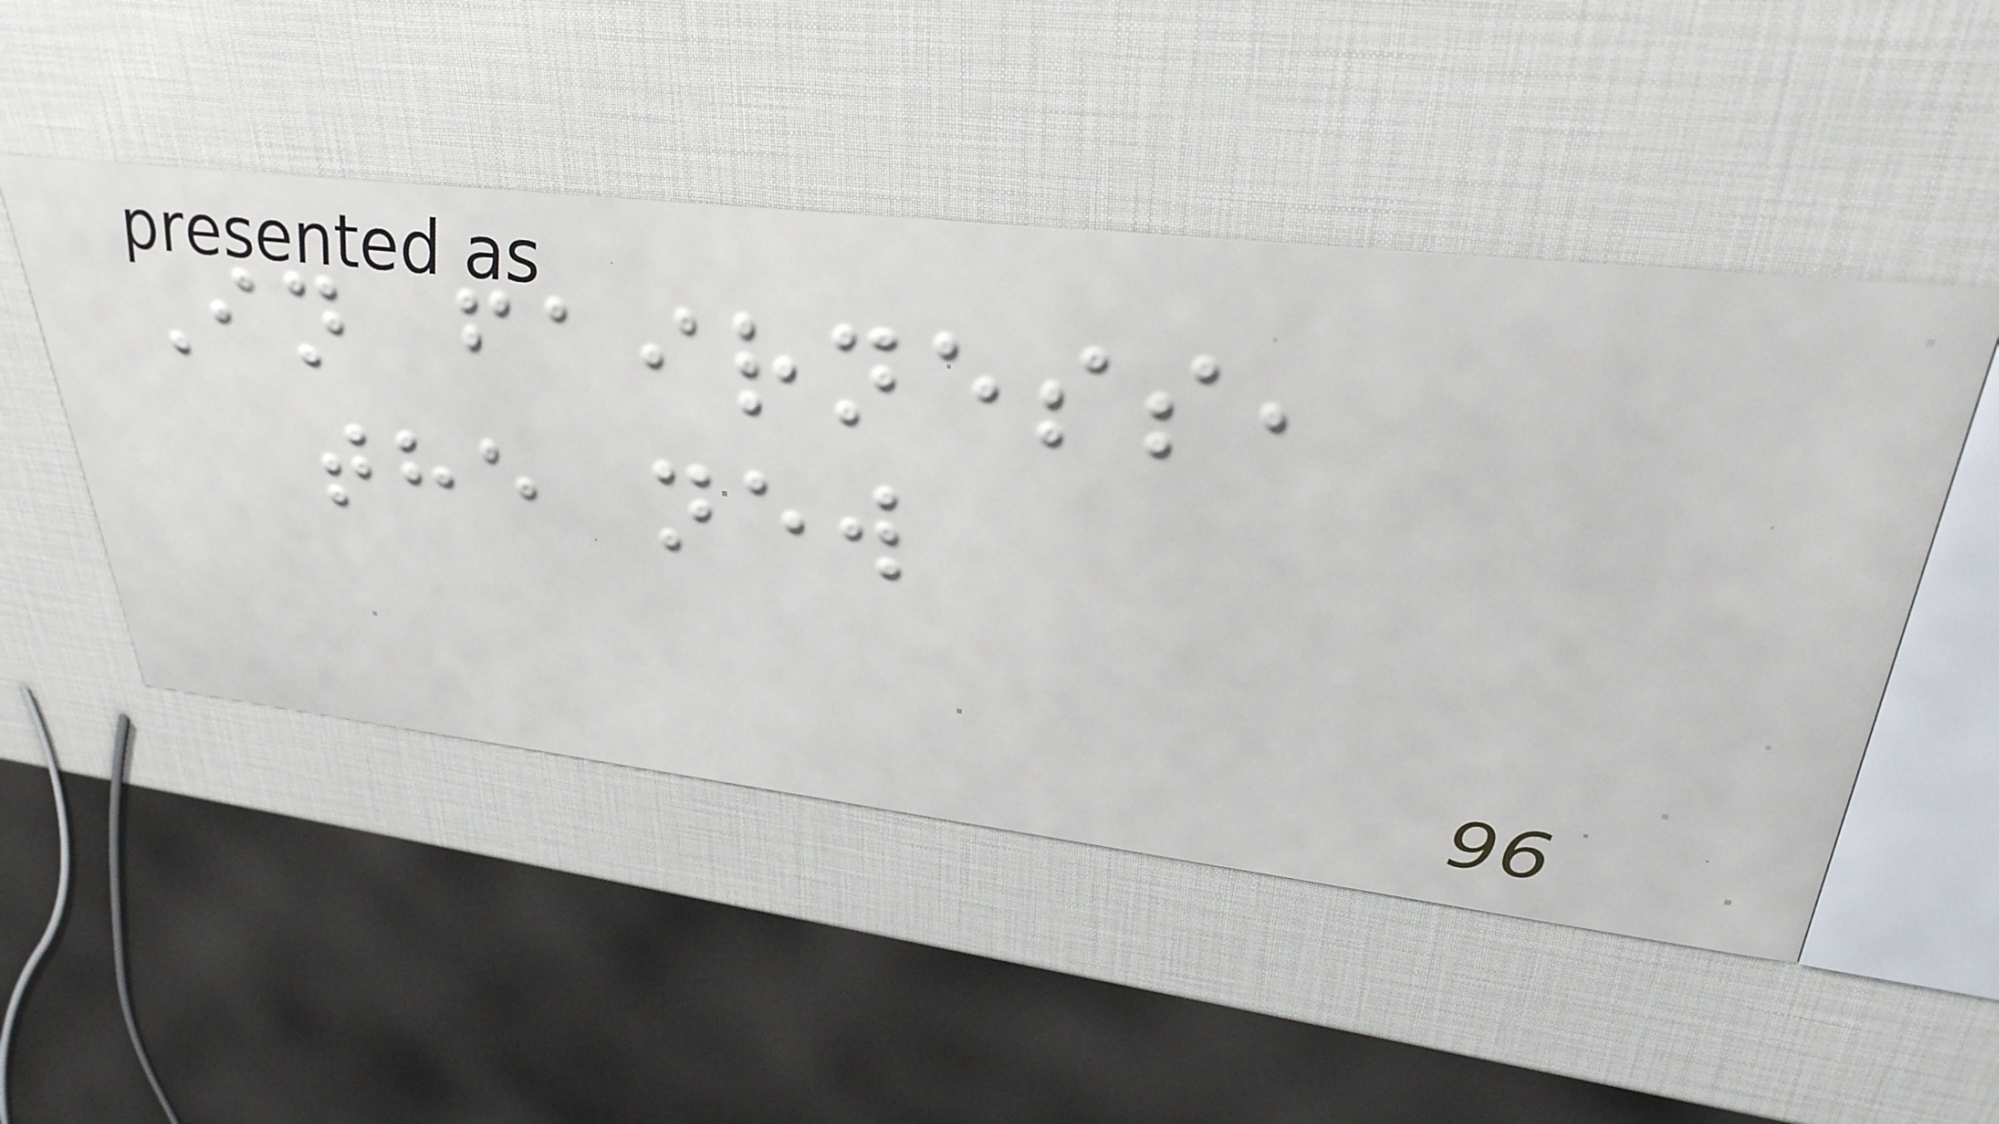In fairness,
the new
